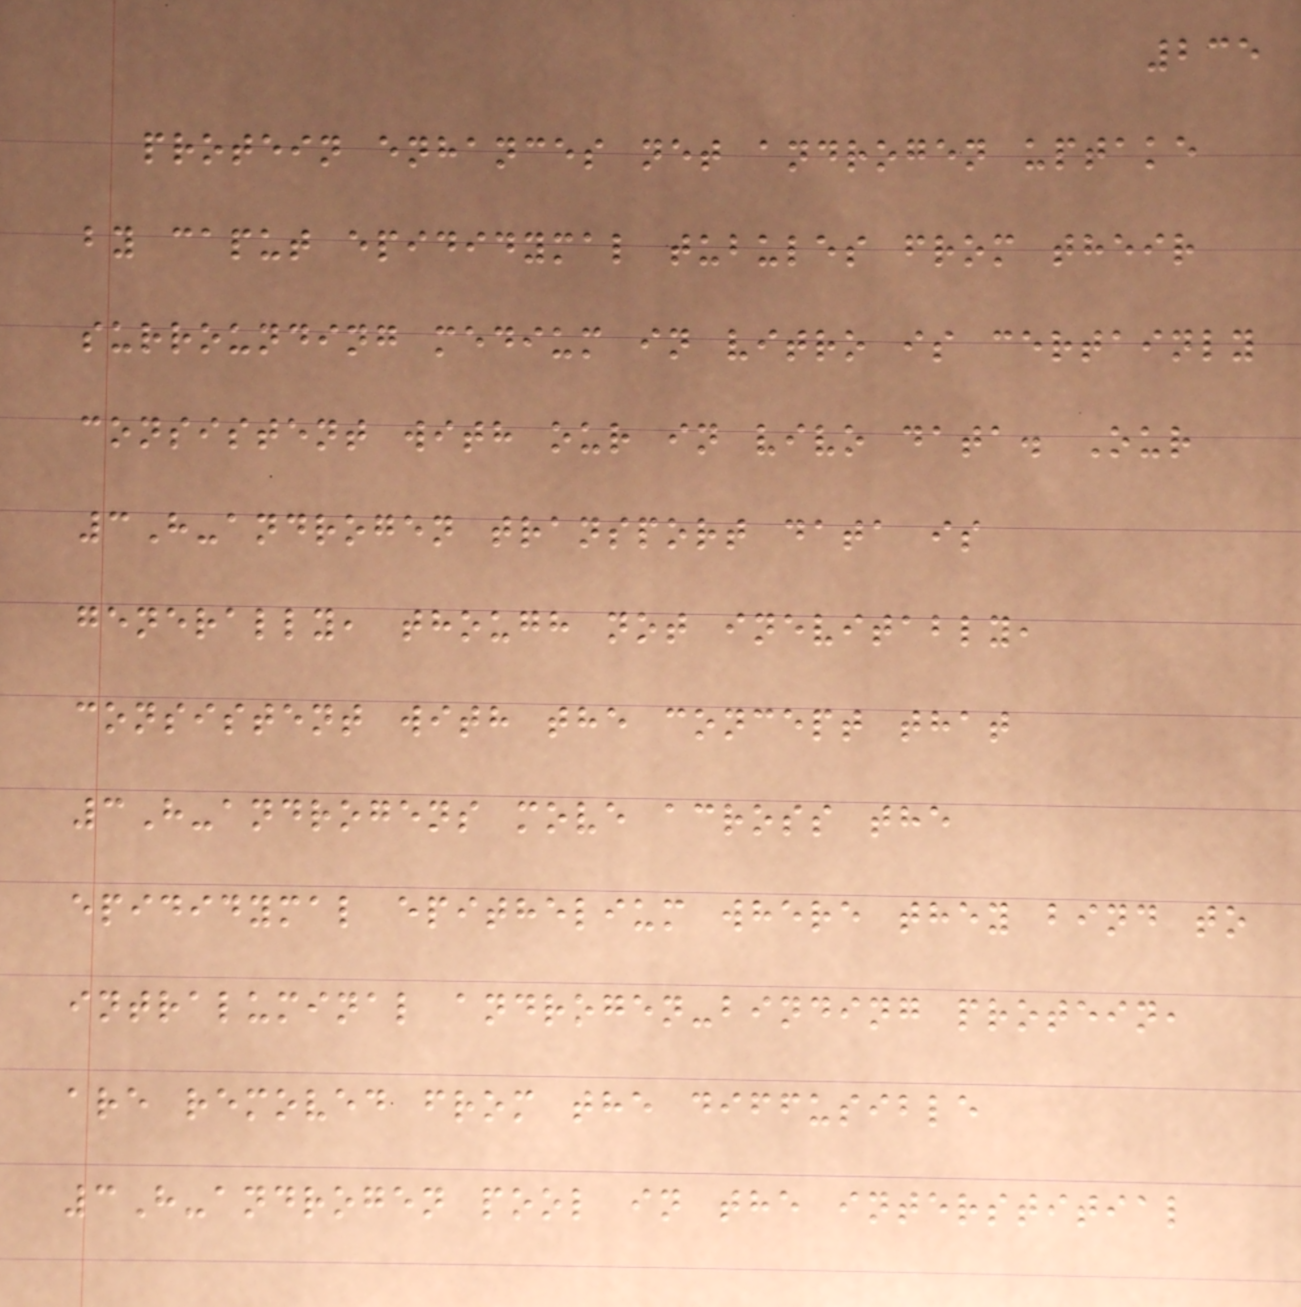235
protein enhances net androgen uptake
by caput epididymal tubules from their
surrounding medium in vitro is certainly
consistent with our in vivo data. Our
3H-androgen transport data is
generally, though not inevitably,
consistent with the concept that
3H-androgens move across the
epididymal epithelium where they bind to
intraluminal androgen-binding protein,
are removed from the diffusible
3H-androgen pool in the interstitial
